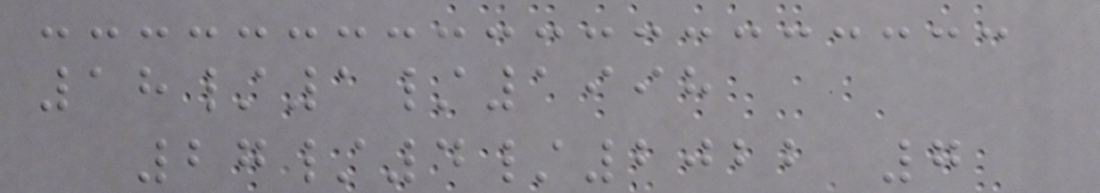18/1/1998
27/4/2022 7
